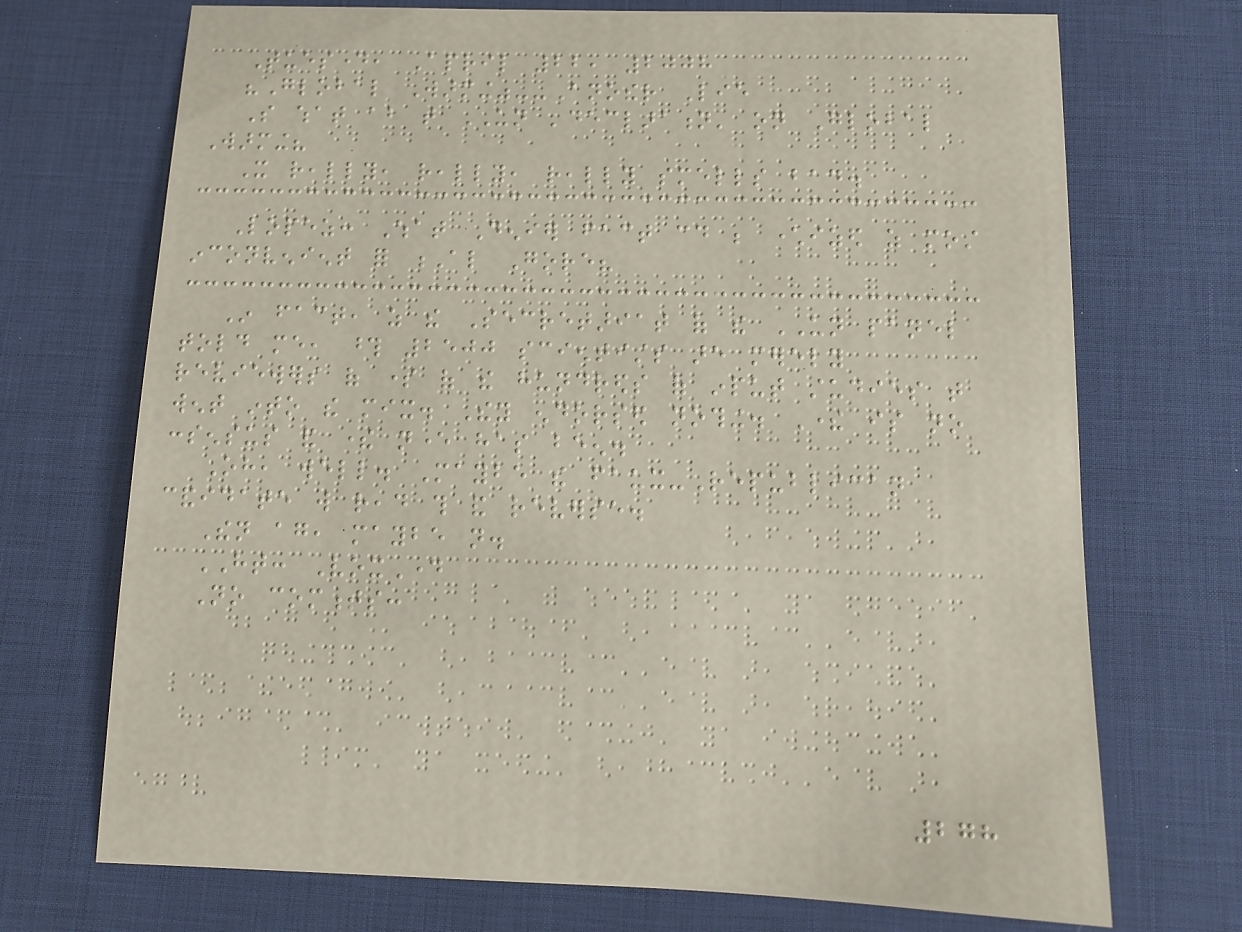Tuesday, April 22, 2008
"Global Warming"--Another Lie
So what about that UN 'declaration' on Global
Warming?
It really, really, really smells bad.
Lopez: What Denier fact could be characterized as most
inconvenient for Al Gore?
In fact, as the Secretariat of the UN panel
told me, those 2500 scientists are merely
reviewers of some of the hundreds of input studies that
went into the mix. They endorsed nothing. There is no
consensus and there never has been.
Oh, well. Maybe the faux-Republican
candidate will read this and reverse.
Then again, maybe not.
HT: VoxDay
No comments:
278
